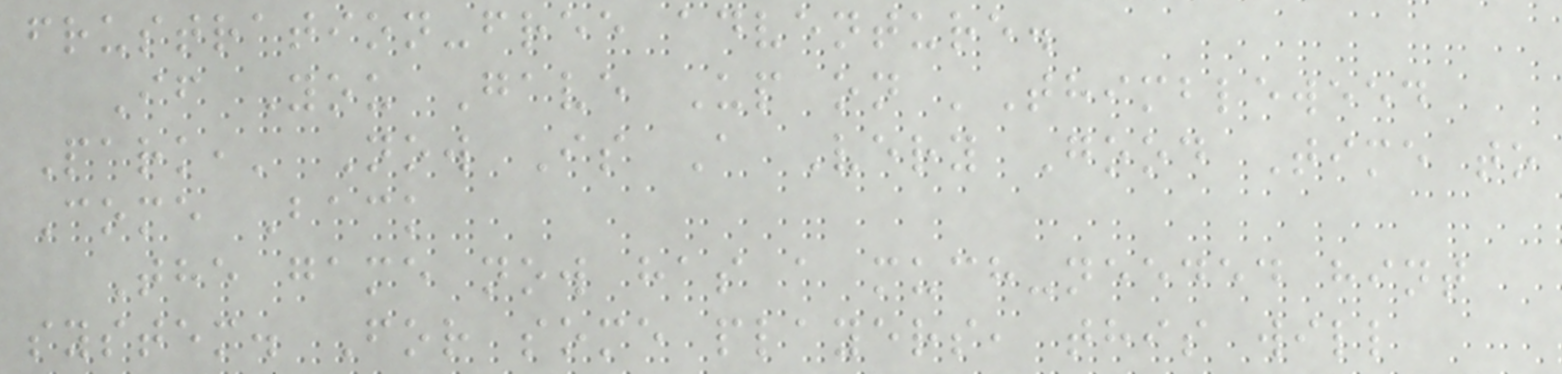frustration-free adventure.
If You Gave Up on 'Thimbleweed
Park,' Now Is A Very Good Time to
Come Back
The game now has a much-needed hint
system. For some players, this will
